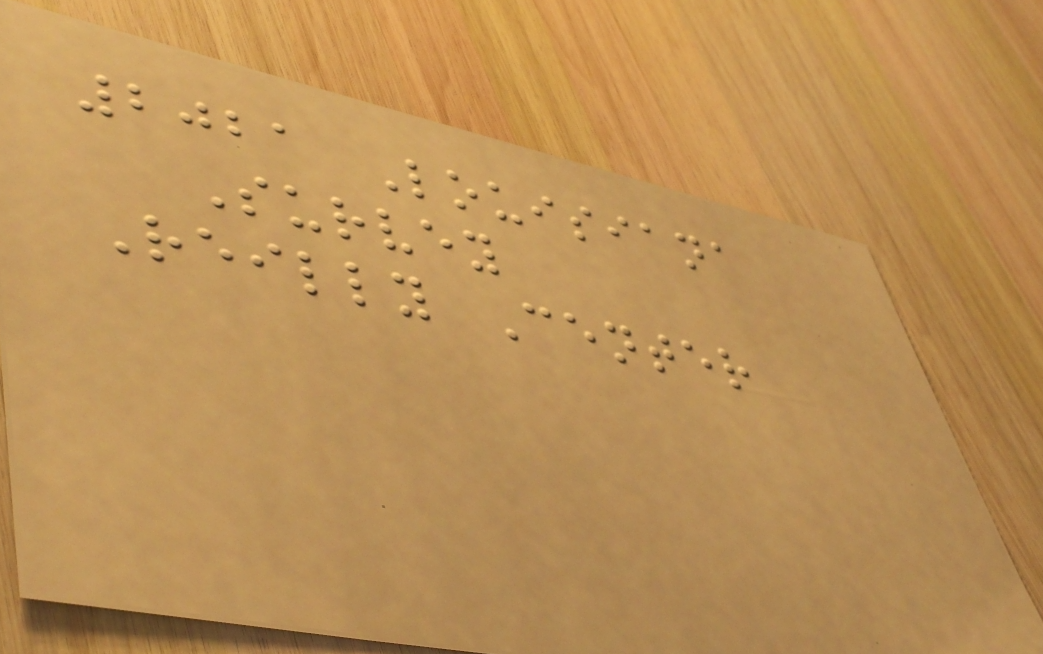2021 Louisiana
Survey
Reilly Center
